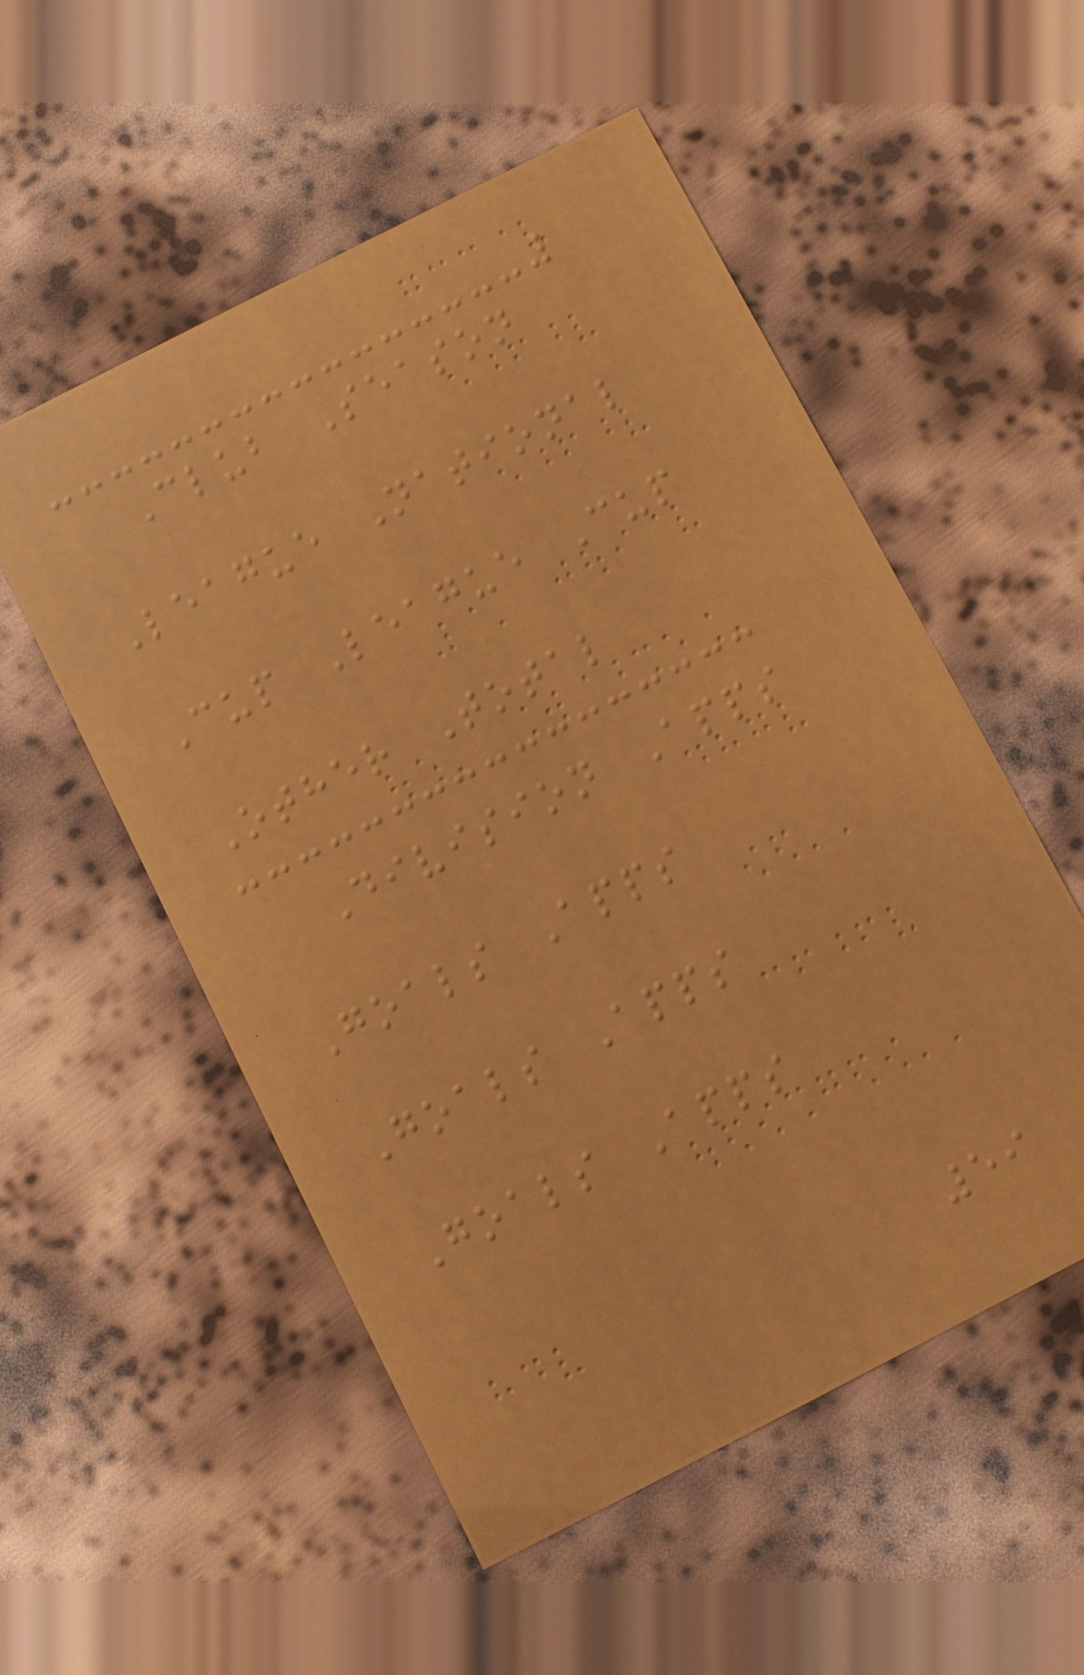Club Season
League National
Cup League Cup
Other Total
Division Apps
Goals Apps
Goals Apps
Goals Apps
59
